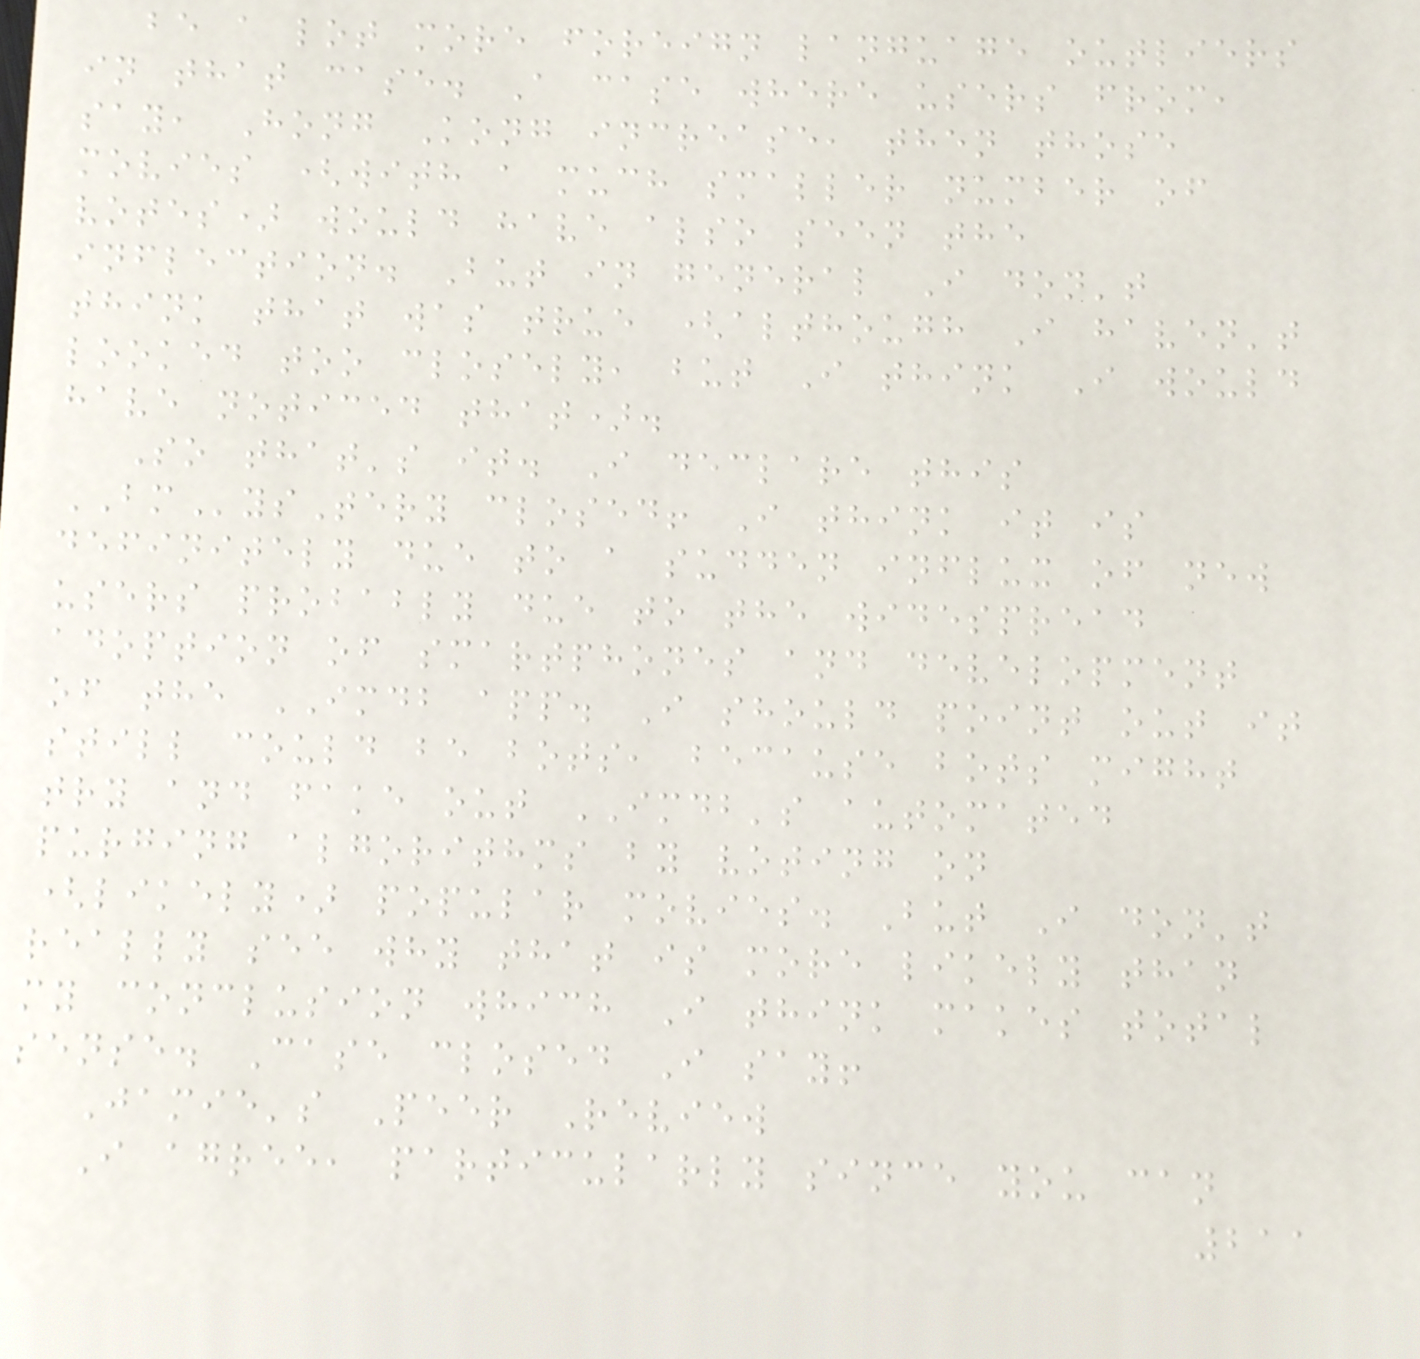be a lot more foreign language outliers
in that case. A case where users from,
say, Hong Kong increase, then those
movies (with a much smaller number of
votes) would have also seen the
inflection. But in general I don't
think that was true (although I haven't
looked too closely, but I think I would
have noticed that).
So that's it. I declare this
BMysTery closed! I think it is
definitely due to a sudden influx of new
users probably due to the widespread
adoption of smartphones and development
of the IMDB app. I should point out it
still could be bots, because bots might
try and fake out IMDB's automated
purging algorithms by voting on
(likely) popular movies. But I don't
really see why that is more likely than
my conclusion which I think makes total
sense. Case closed I say!
Jamie's Peer Review
I agree, particularly since you can
211
